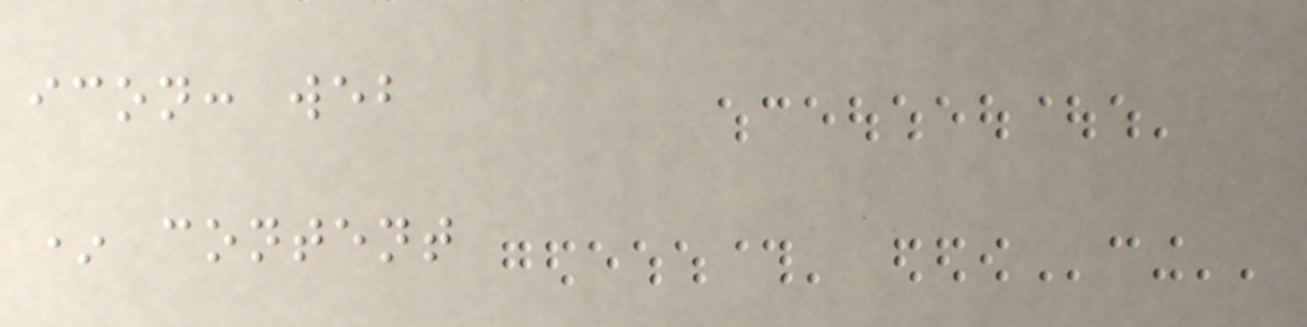icon: web
* content
